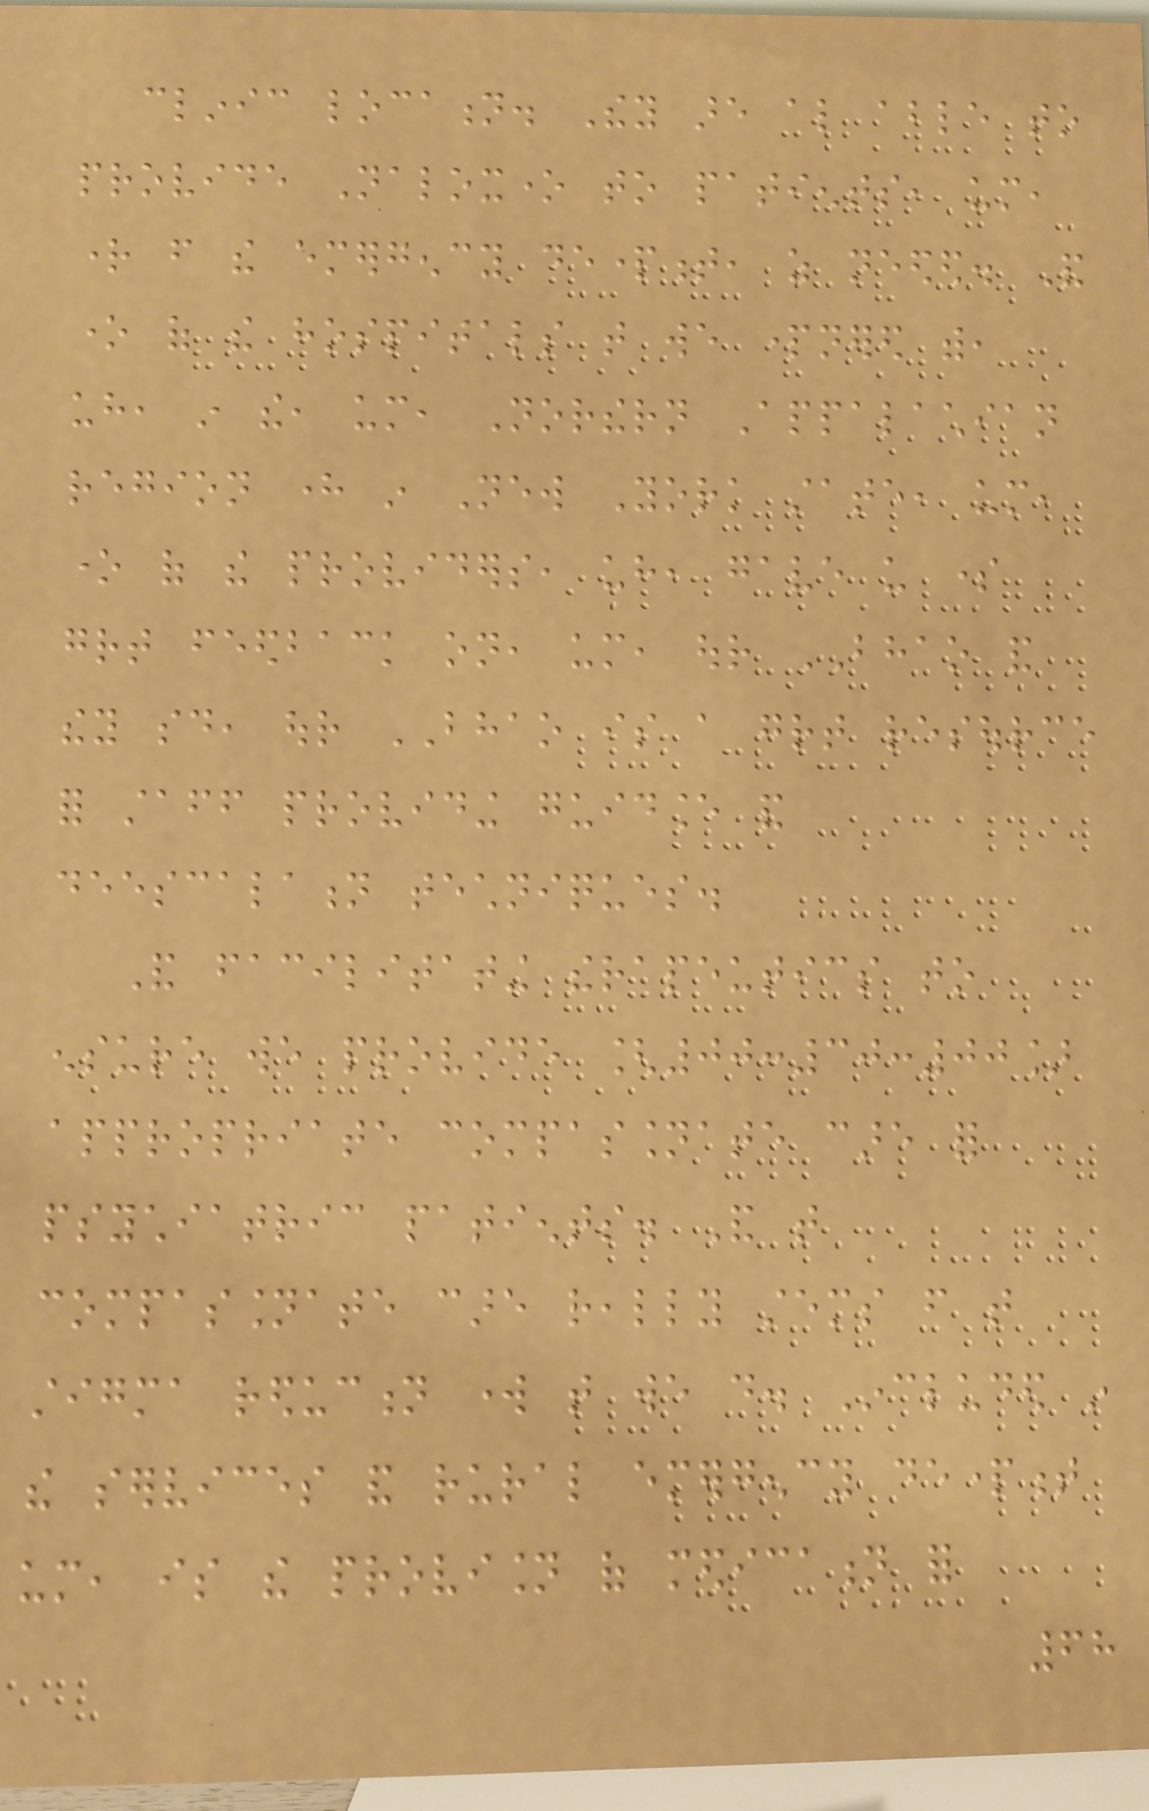clinic location. They are also able to
provide Naloxone to patients, um,
right from the emergency department, as needed. And
one of the hospitals that we partnered with,
uh, in the, um, Northern Appalachian
region here in New York state, um,
one of the providers, uh, gave us some
great feedback on, um, our BHAO and
they said, our BHAO is a great resource
for staff providing guidance and
deescalation techniques.
And facilitating therapeutics to
ensure we provide [00:30:00]
appropriate compassionate care for
psychiatric patients. And that
compassionate care really stems from that
stigma reduction work that we do. Included in
the services and rural emergency department
um, is the provision of medication for
68
